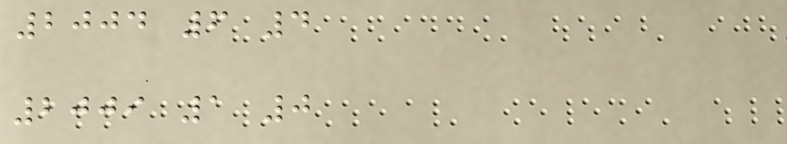2004 6 4
2009 1 0
